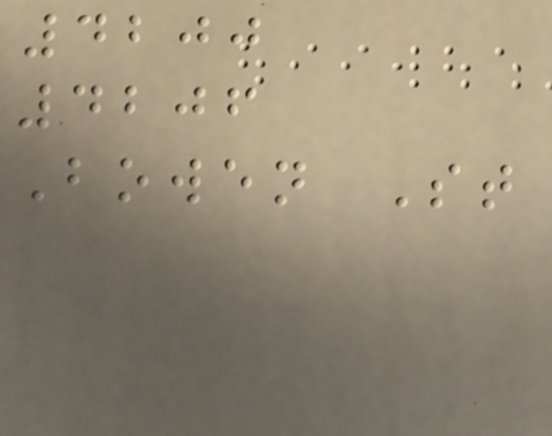4200
4206
Bowen St
